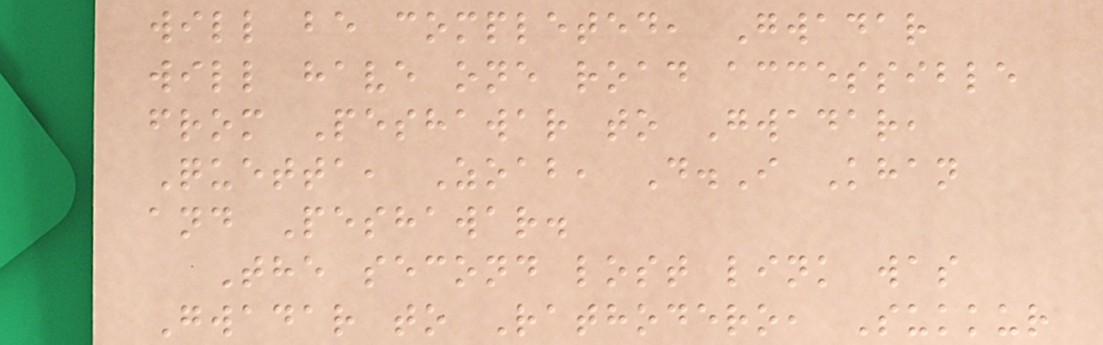will be completed, Gwadar
will have one road accessible
from Peshawar to Gwadar,
Quetta, Zoab, D.I Khan
and Peshawar.
The second lost link was
Gwadar to Rathodero, Sukkur
